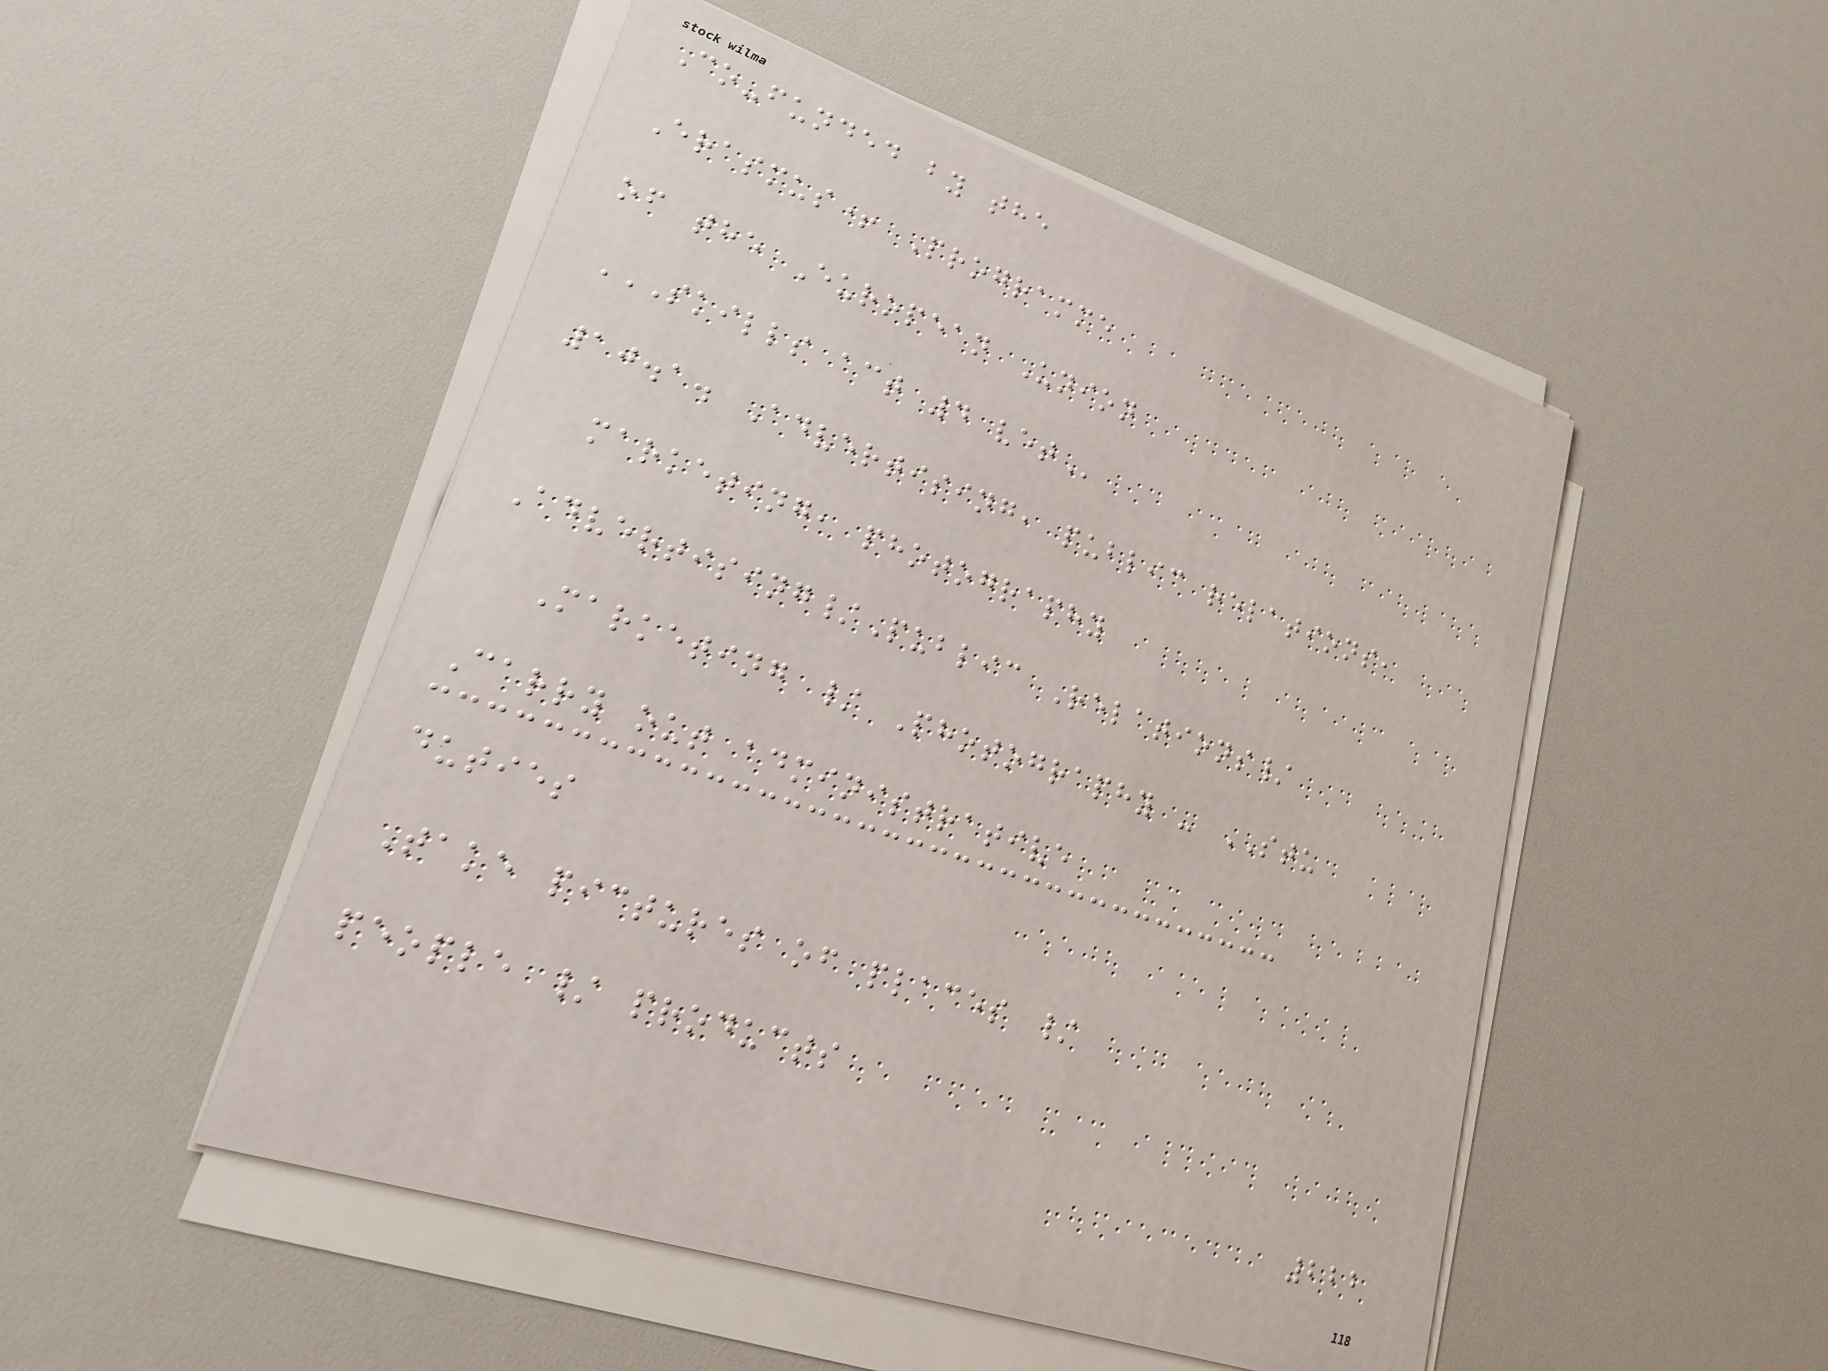Co-funded by the
Erasmus+ Programme
of the European Union
SKILLS ACT 4 VET
10.1. Advertising, public relations,
marketing, photography
Advertising/Public Relations/
Marketing / Photography - STU
Carry out administrative
duties
Take pictures of places /
people / products
222
